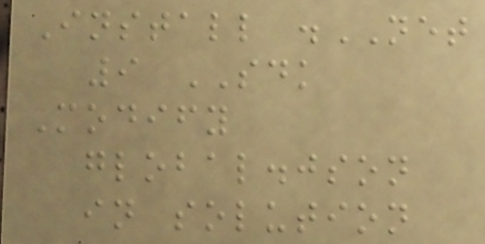Install .NET
9 SDK
Modify
global.json
in solution
